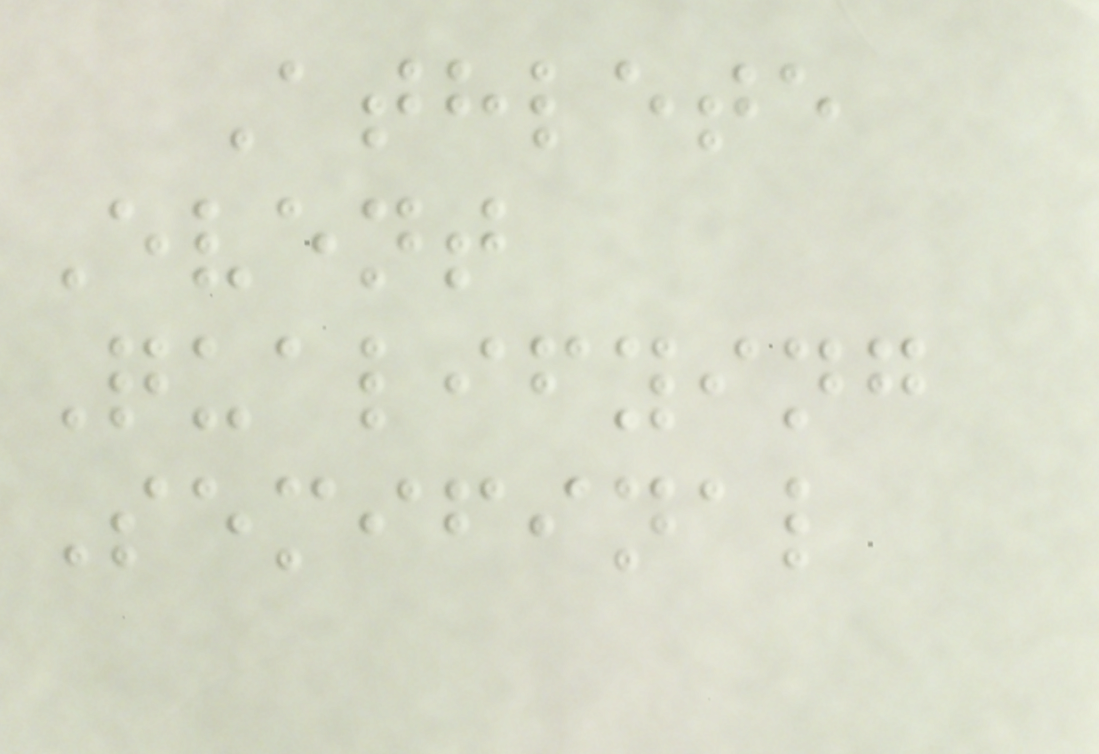Athlete
Event
Qualifying
Semifinal
